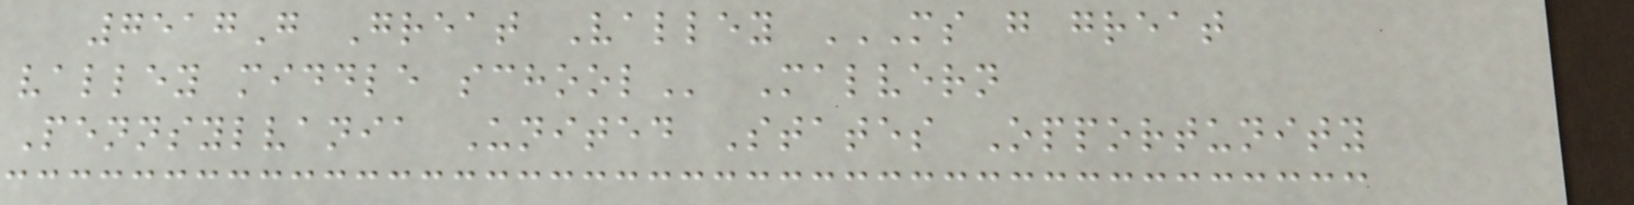7517G Great Valley MS G GREAT
VALLEY MIDDLE SCHOOL Malvern
Pennsylvania United States Opportunity
